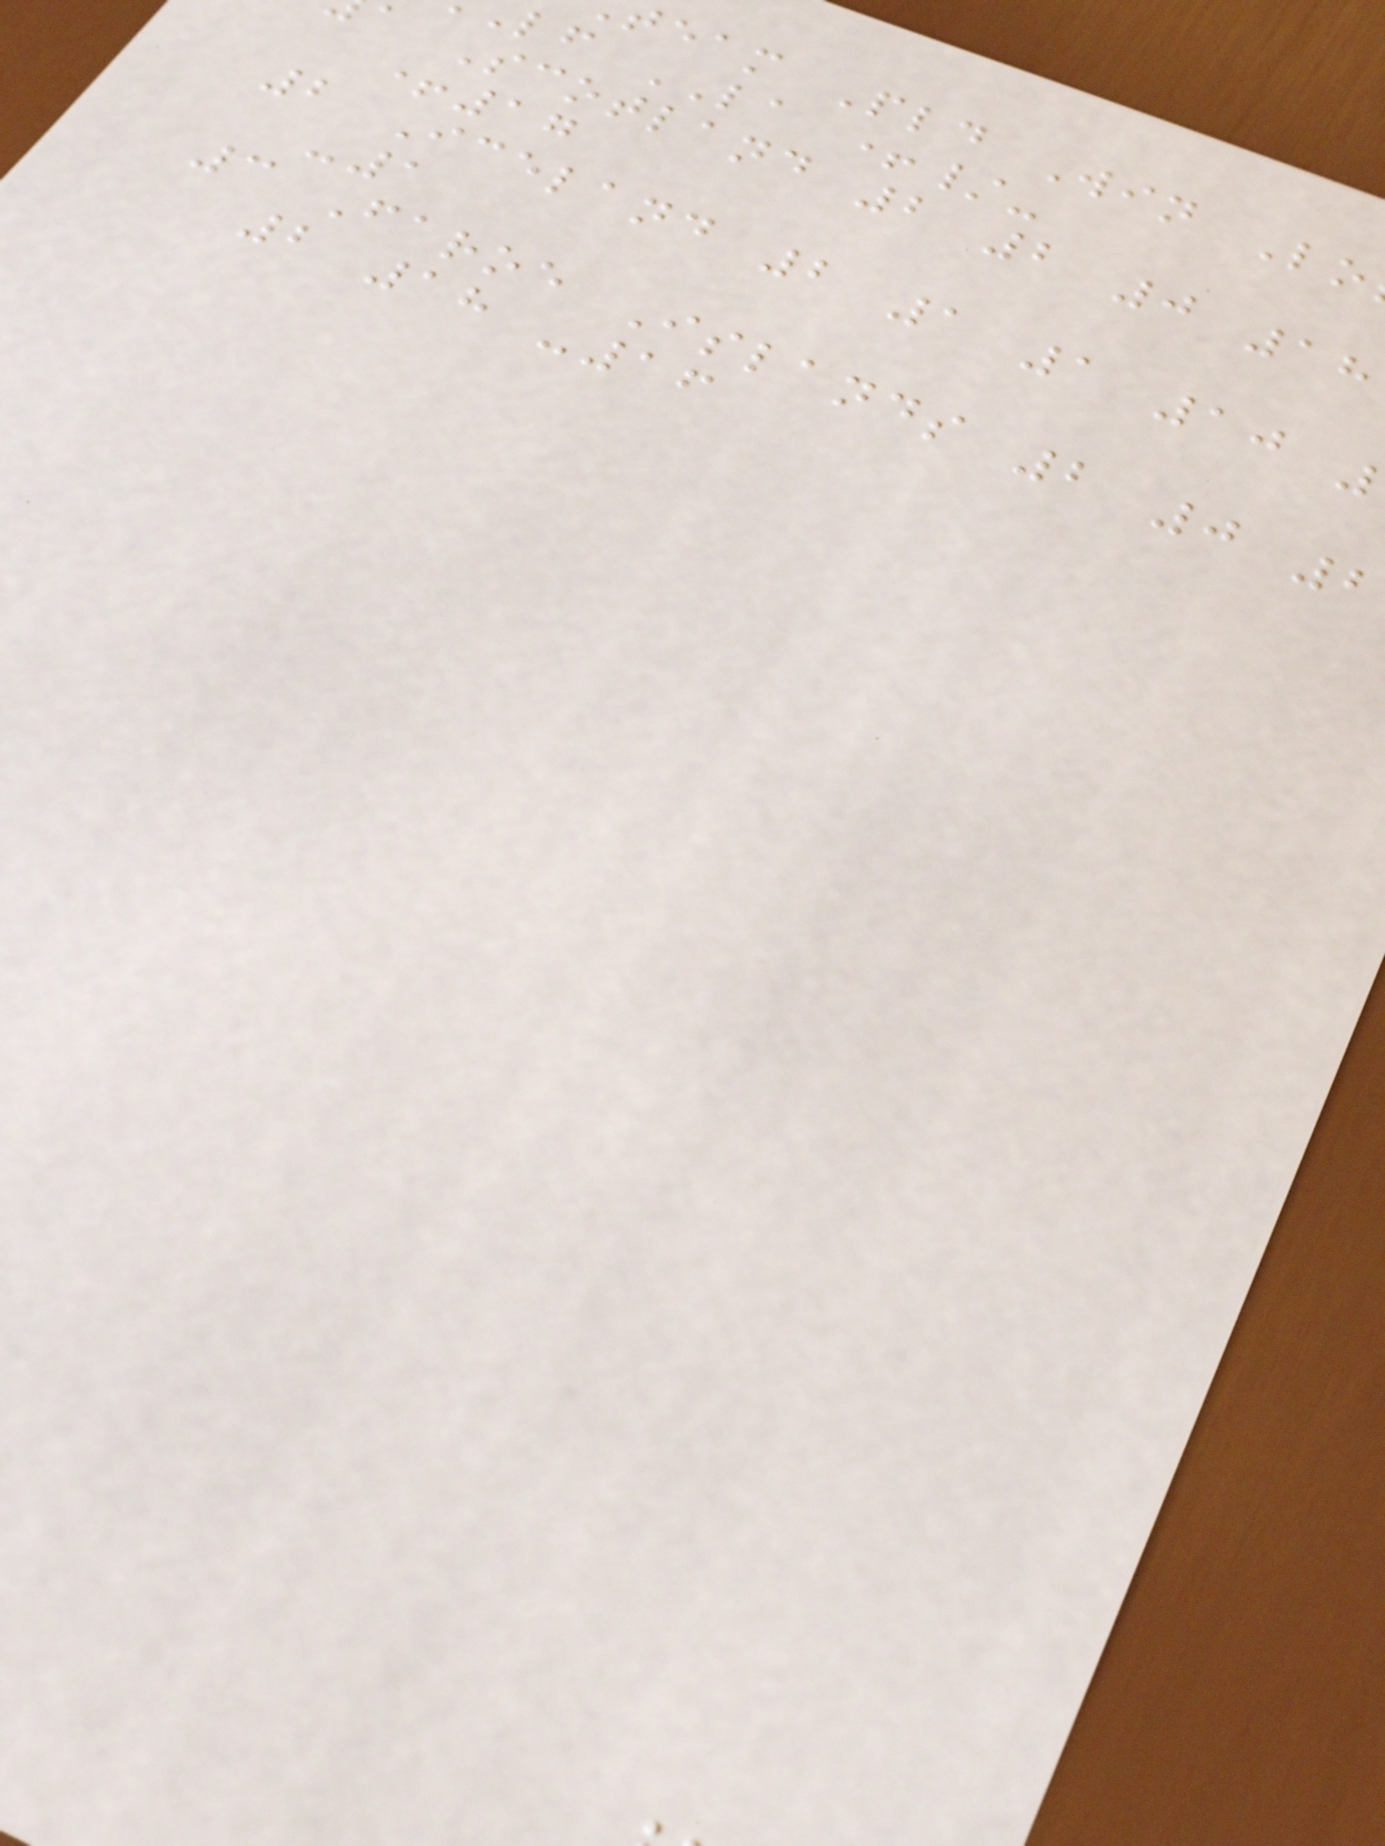team Pld Win Lo
lf LA +/-
a Scotland 2 2 0 18
+17
2 Iceland 2 1 1 10
-1
3 Faroe Islands 2 0 2
2 18 -16
